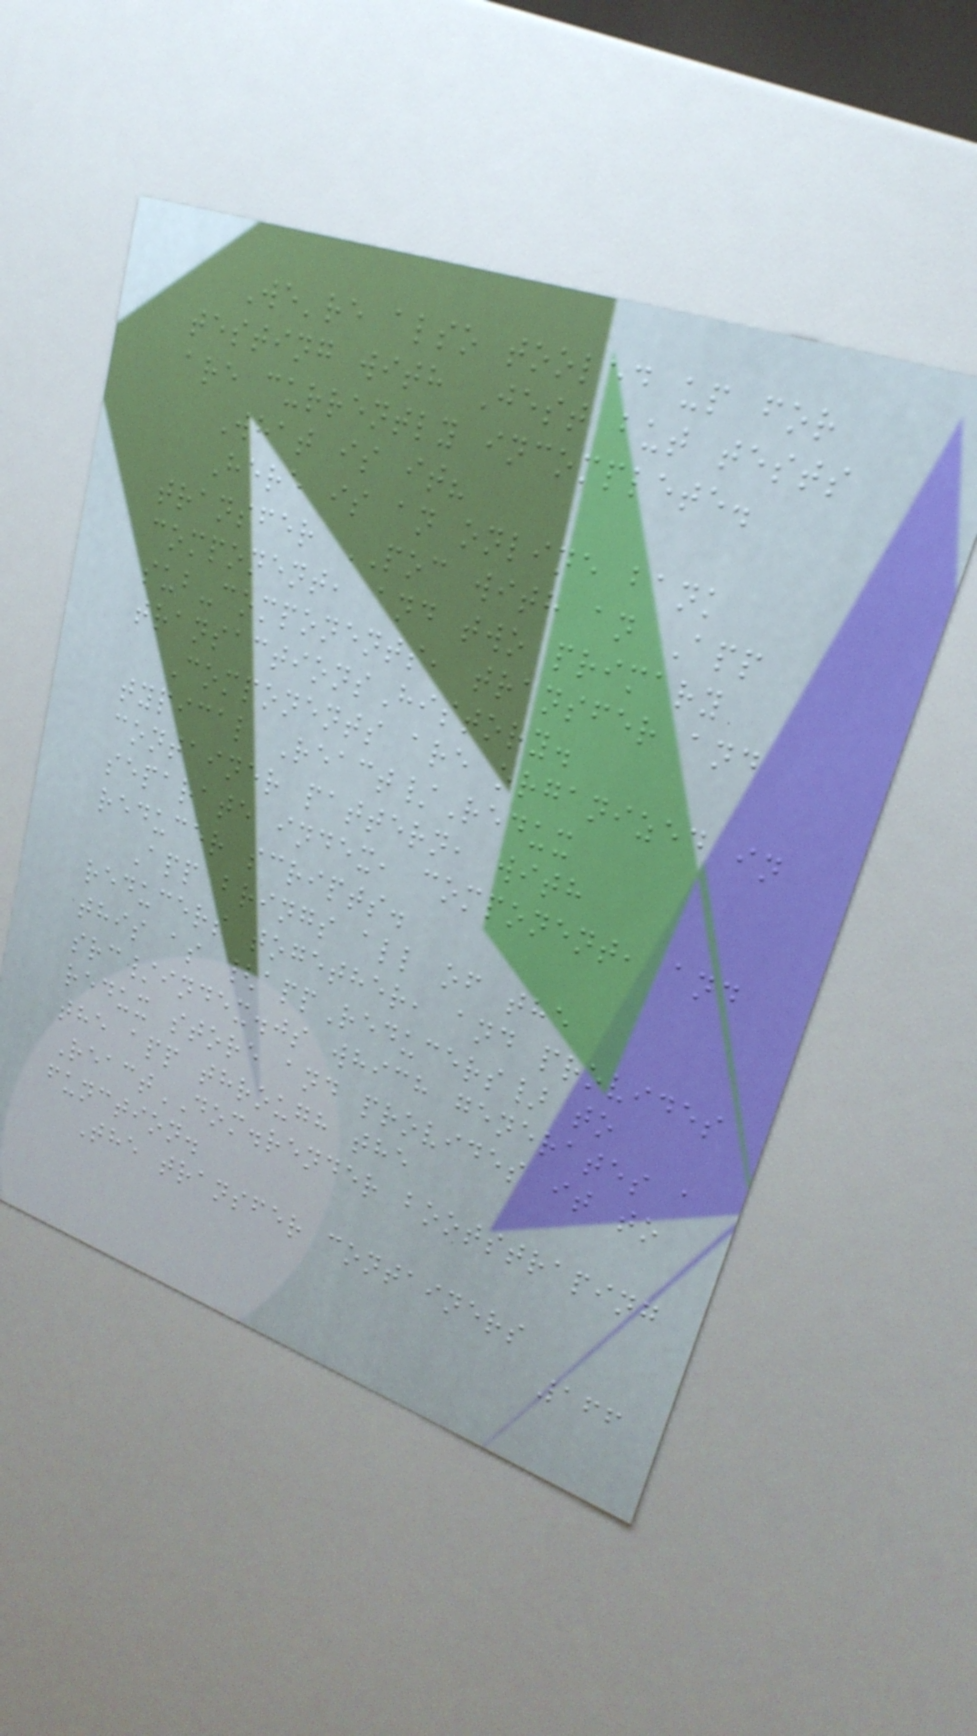We're also tooled up for
testing with Jest but tests
are currently incomplete.
What is it?
Here is an online bank
transfer POC with an App
component, and two primary
sub-components, transfer and
transactionsHistory.
Components are organized in
typical React/Redux
container pattern, with
separate index, component, and
reducer scripts.
App brings all of the
reducers together, and provides
this as {appReducers} to
src/index.js which generates a
redux store and provides it to
the app through the
ReactDOM.render bootstraping
function.
The transfer containers
166
